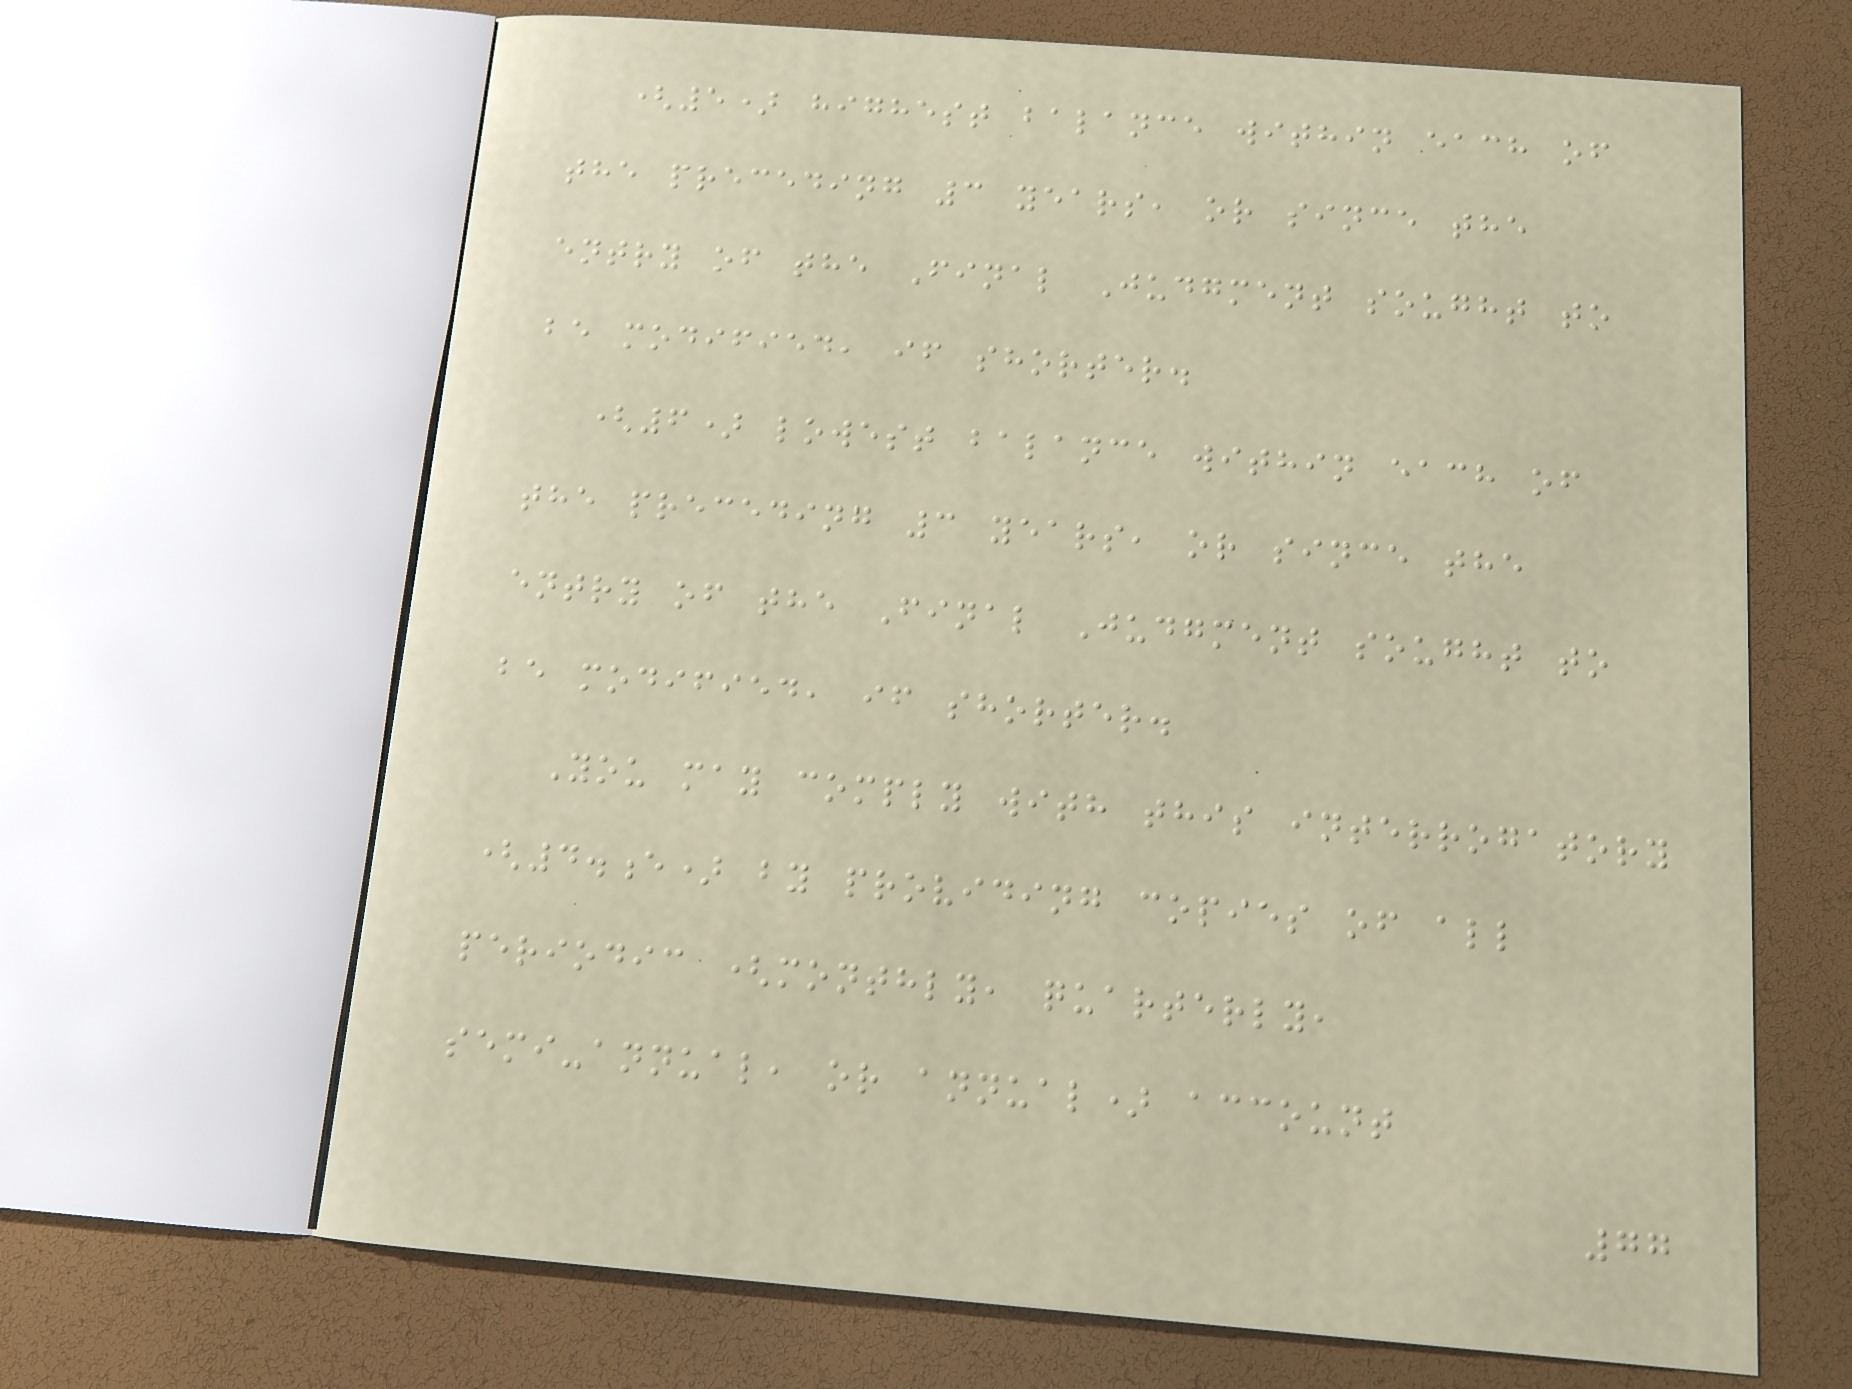(5) highest balance within each of
the preceding 3 years, or since the
entry of the Final Judgment sought to
be modified, if shorter.
(6) lowest balance within each of
the preceding 3 years, or since the
entry of the Final Judgment sought to
be modified, if shorter.
You may comply with this interrogatory
(4.e) by providing copies of all
periodic (monthly, quarterly,
semi-annual, or annual) account
77
